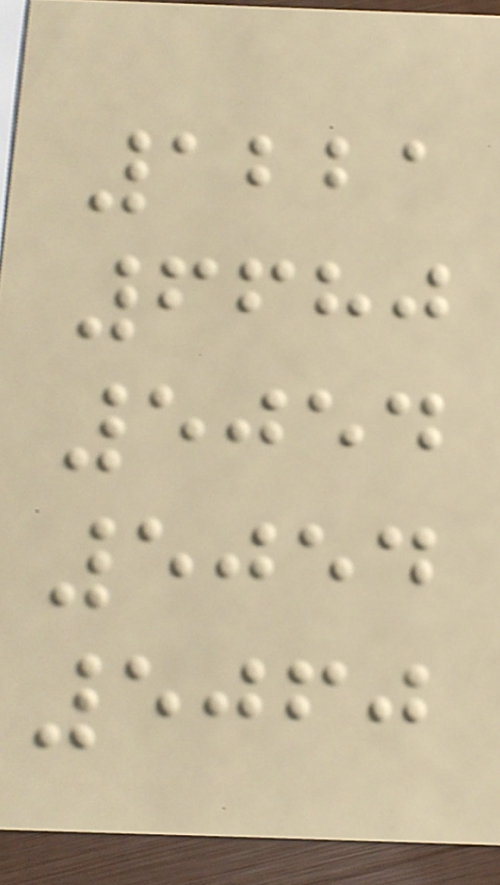1221
6680
5054
5054
5060
